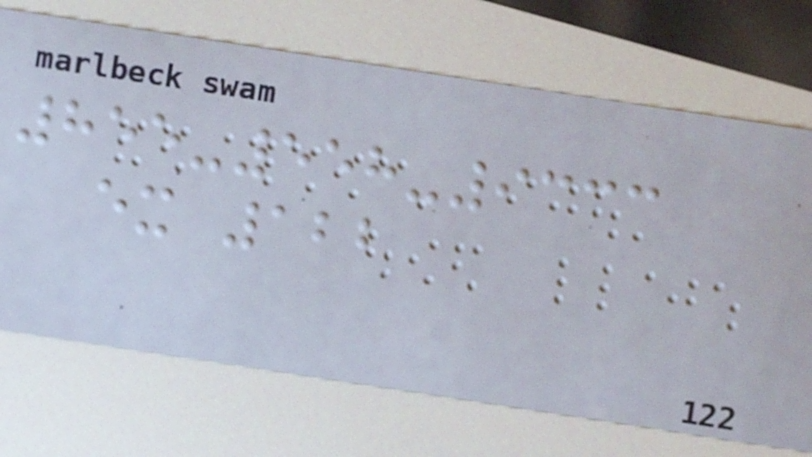855-558-9333
ex 122
